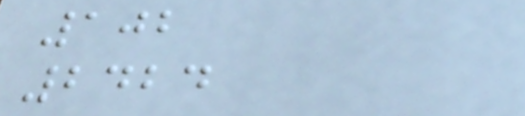102
2424
